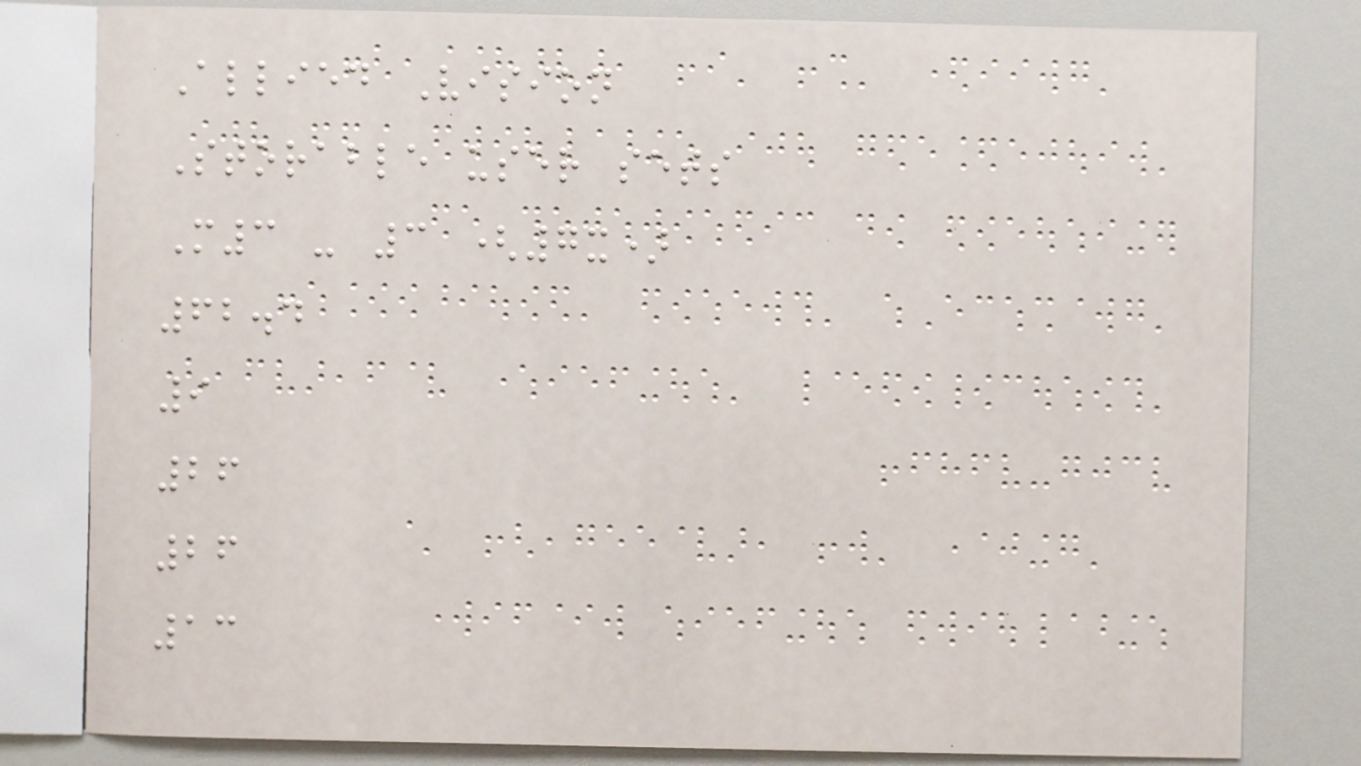Allied Vision
Storable user sets
M3 - 3 (7x)
62.4
9
26
26
13
